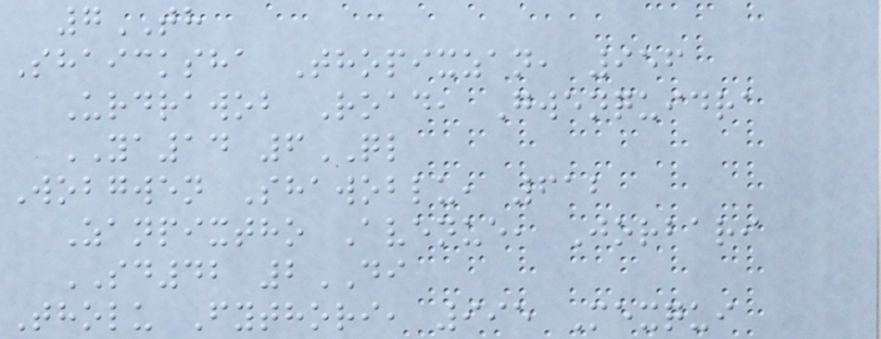7TH
Shaicksha Thopixzan, 956
Urdrawob Road, Gwenquidra
YA14 6QL
Wobgwen Shawoblu, 612
Zanpixtho Avenue, Jorbari
SD42 2DI
Tholu Fythori, 995 Mexqui
